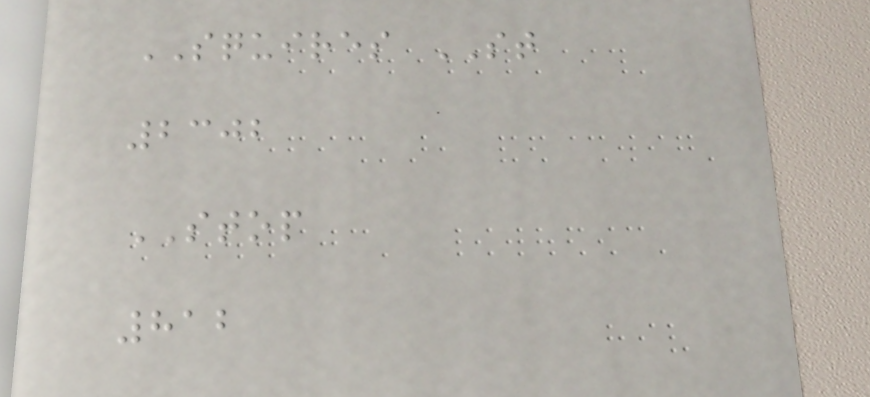SQUIRES ST
2302
STOP
812
